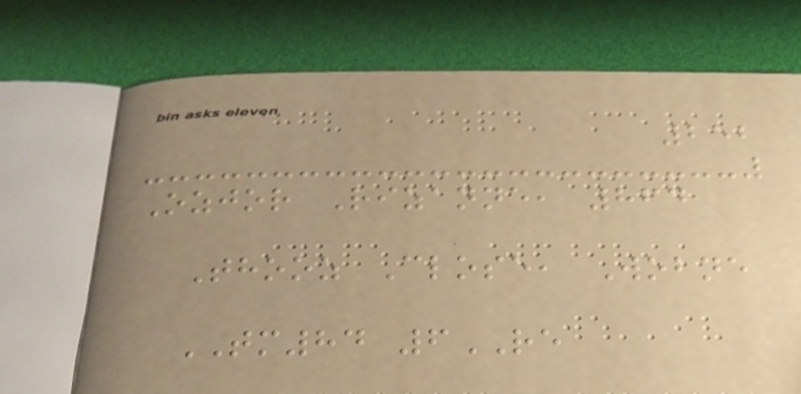252
Ozjor Rizanne, 864
Thooz Close, Wobne
TM84 6RE
